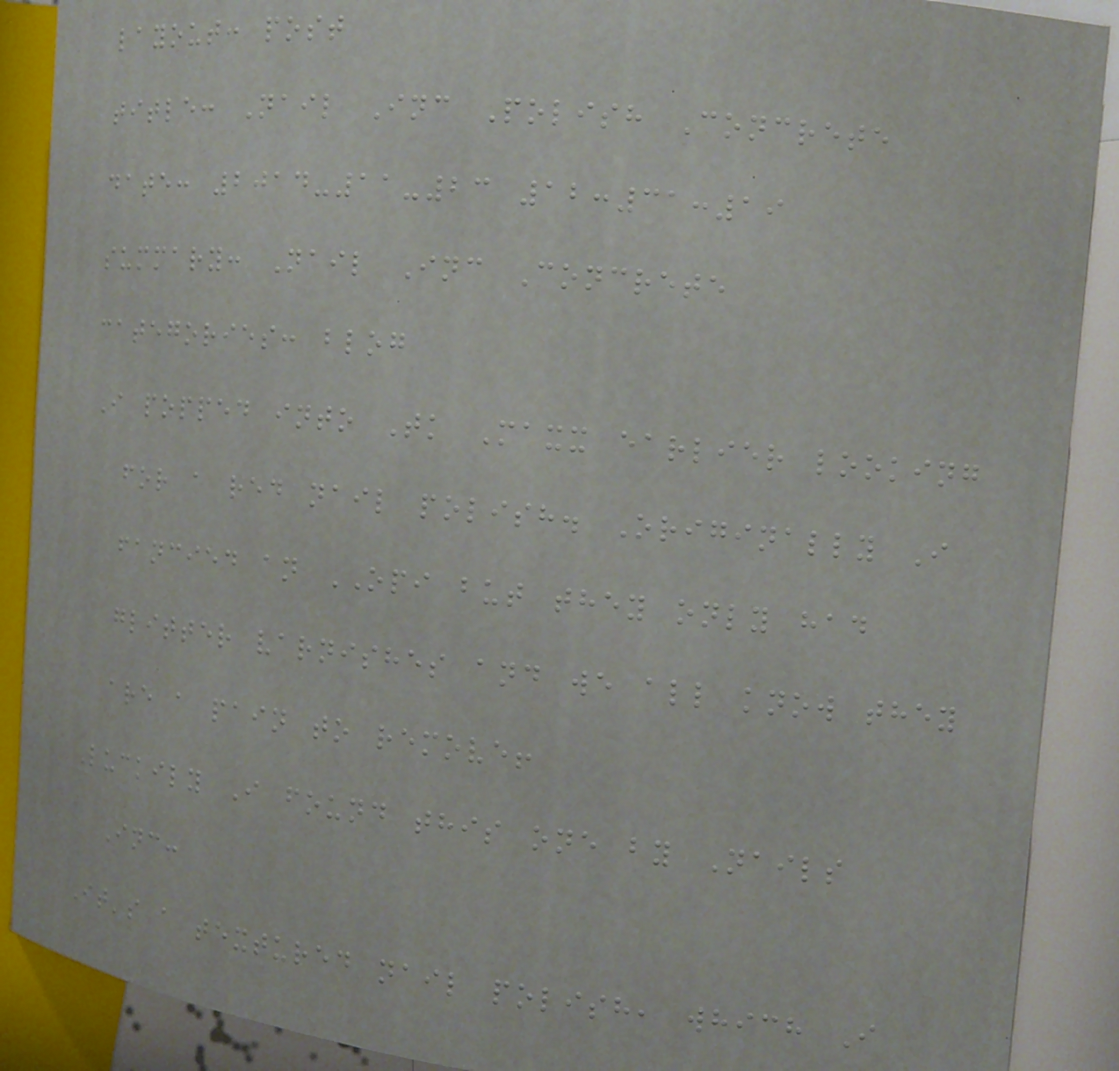layout: post
title: Nail Inc Polish Concrete
date: 2014-11-23 12:31:19
summary: Nail Inc Concrete
categories: blog
I popped into Tk Maxx earlier looking
for a red nail polish. Originally I
fancied an OPI but they only had
glitter varnishes and we all know they
are a pain to remove!
Luckily I found this one by Nails
Inc:
It's a textured nail polish, which I
